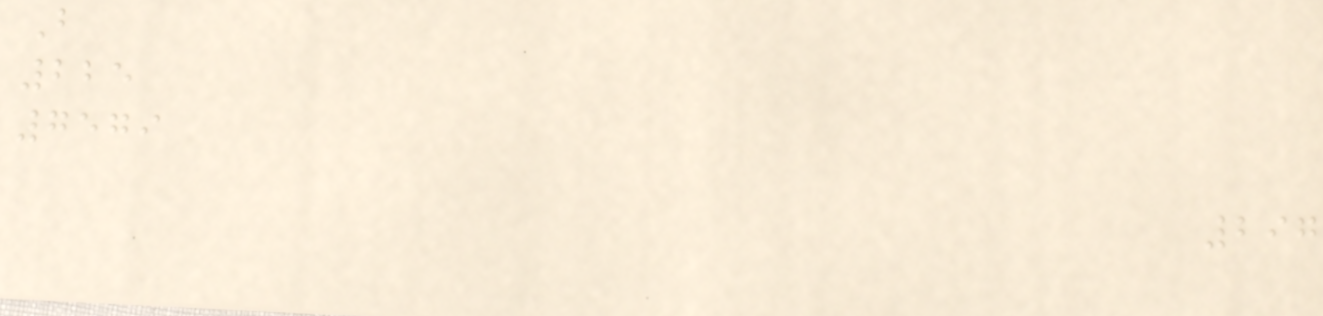B
225
7579
297
